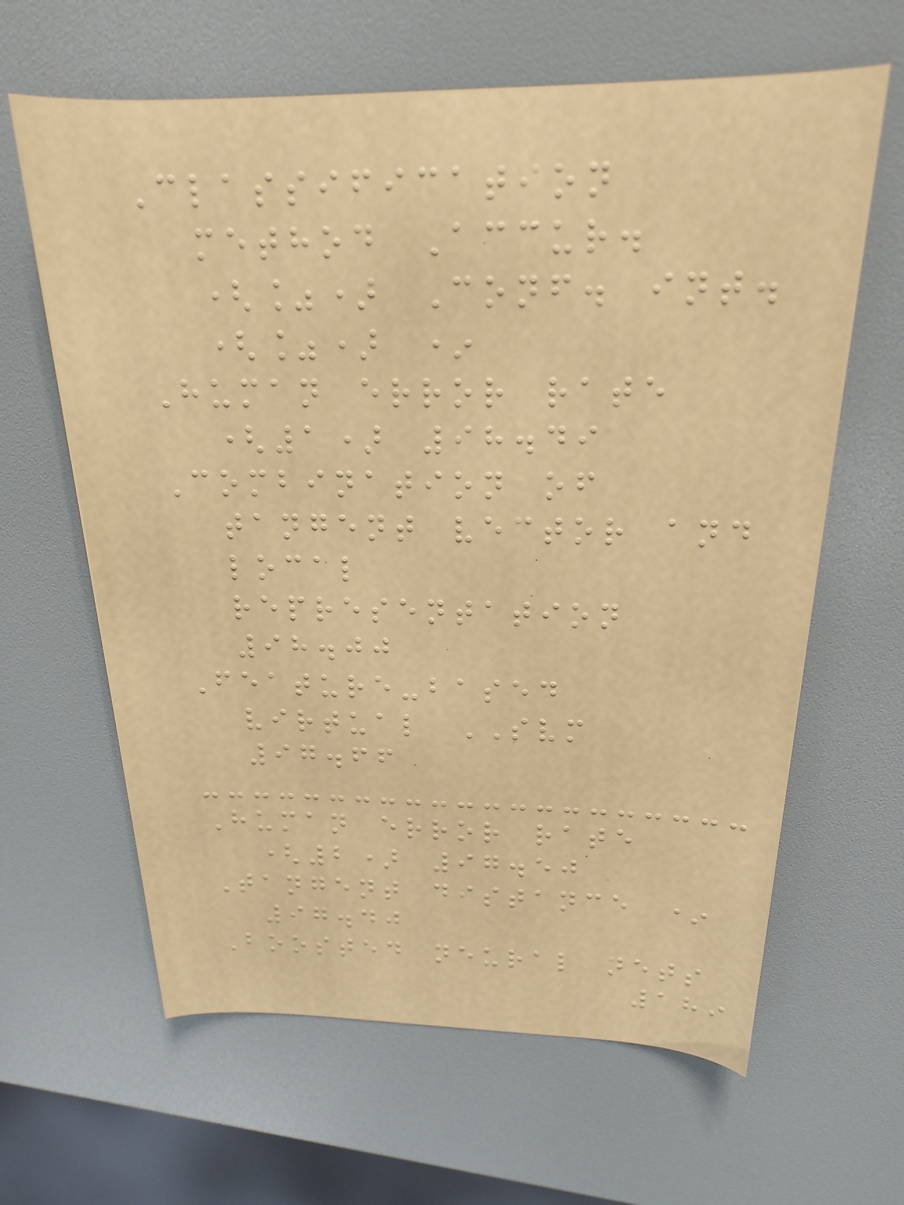Classification
method Accur.
(%) Conf. int.
(%) *
Human error rate
(1) 98.49
Combination of
tangent vector and
local
representation
98.00
Feature-based
virtual SVM
97.66
Human error rate
(2) 97.50
Tangent distance *
97.40
Boosted neural nets
189
